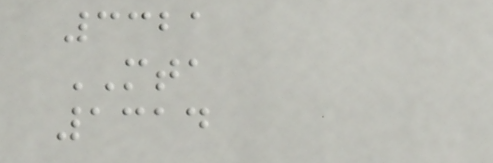3321
MTA
1314
